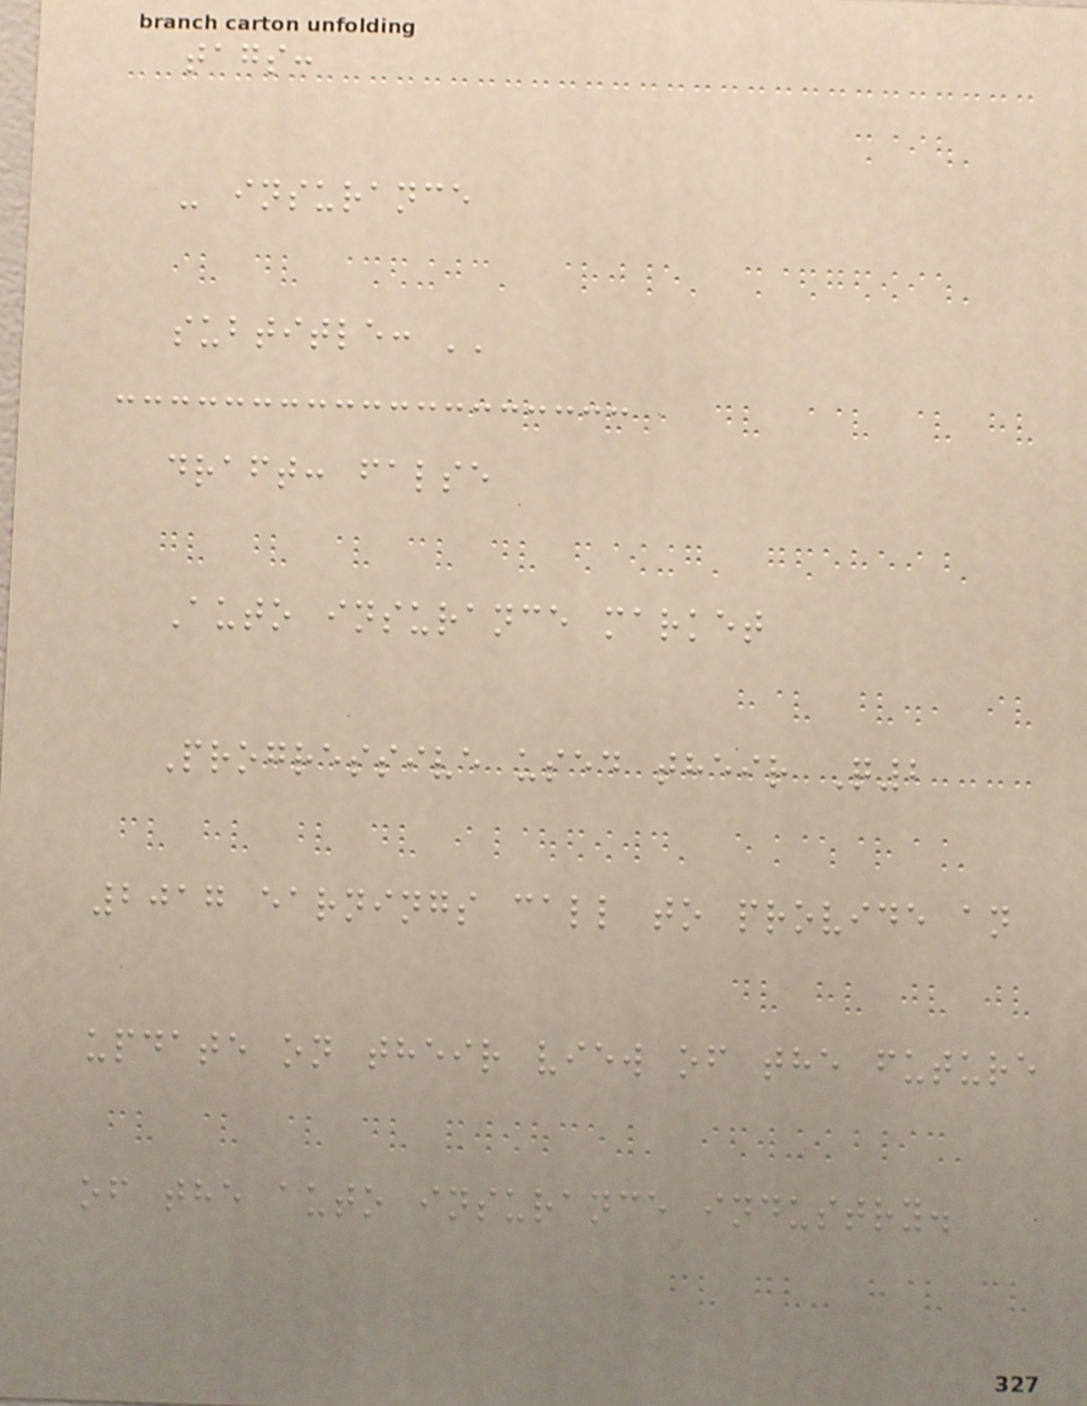tags:
- insurance
subtitle: ''
draft: false
Auto insurance market
Progressive used their Q2
2017 earnings call to provide an
update on their view of the future
of the auto insurance industry.
